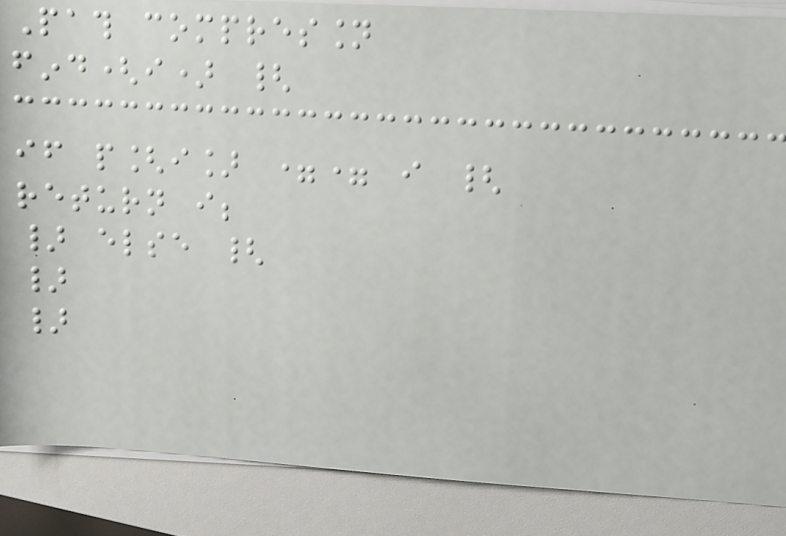Path compression
find(i) {
if p[i] == i {
return i;
} else {
}
}
